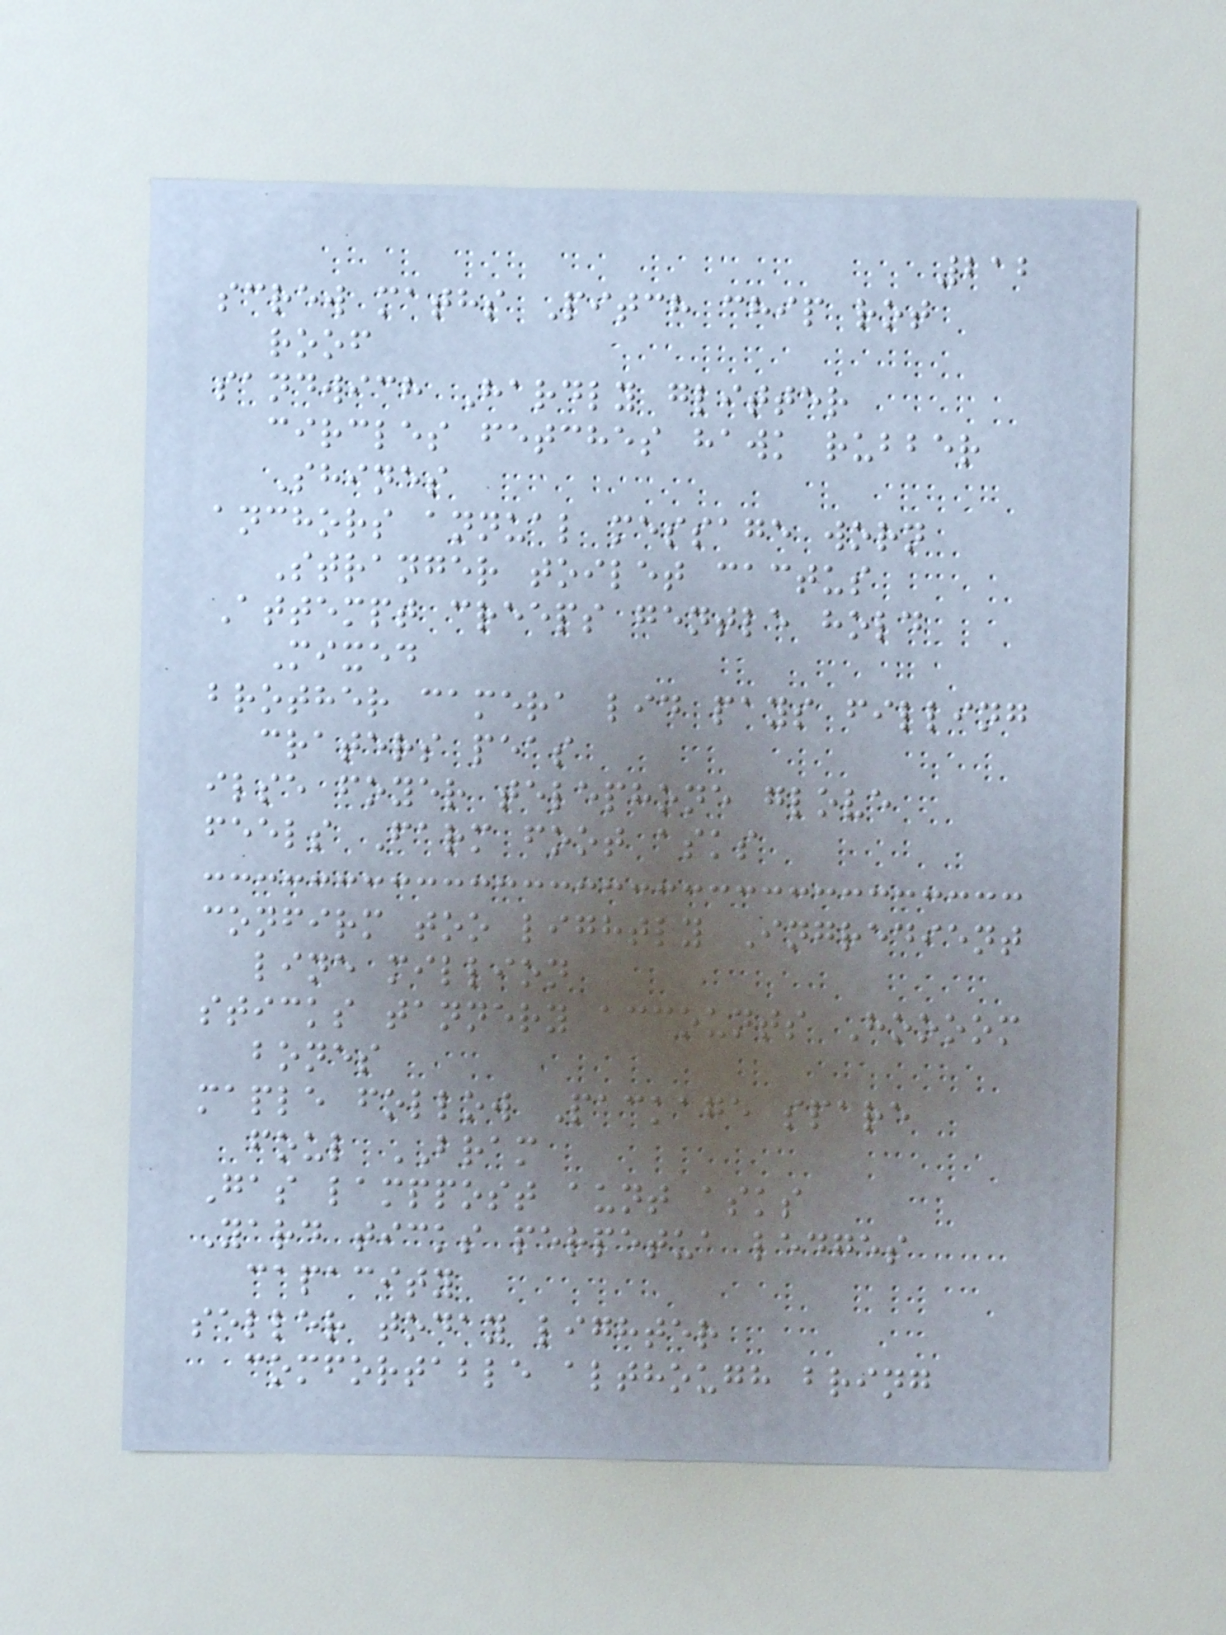212
screw maths Pitch chip rot
roof
sandwich Hardly glitter
circles fetches hawk rubber
Shines
anchors annual message worn
Stranger toilet cactus
Attempt creeps gentle hold
Mixed
brother camera lid pays filling
craters peas
ilse foyer telephone glove
feels Farm foot asks
confirm too lightly Ingredient
line million
sticks tannery accounts Hoooom
bones
maple follow Package spare
foul BRAM
Gas lamppost aunt asks
Yard ticks perpetua ledges
capacity
seller today lighter
comfortable although bring
